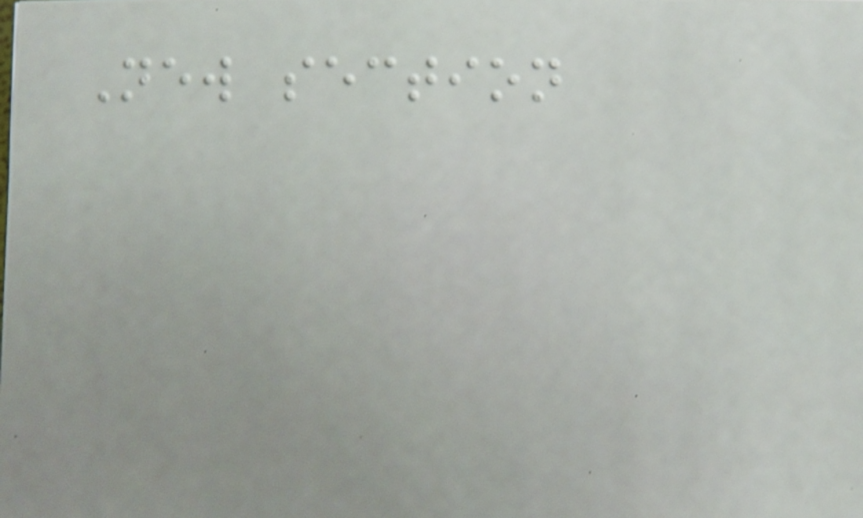New section
